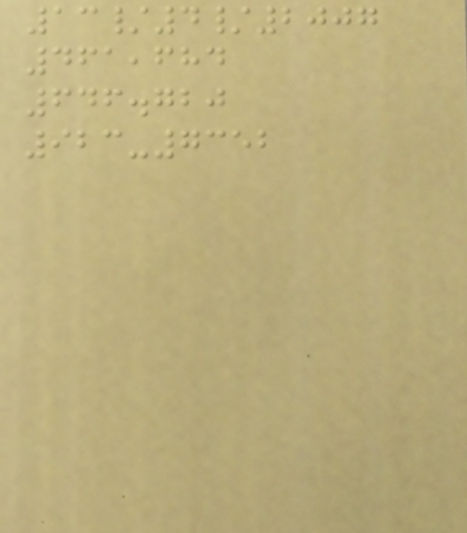13/4/2007
461,684
646.720
923-7352
